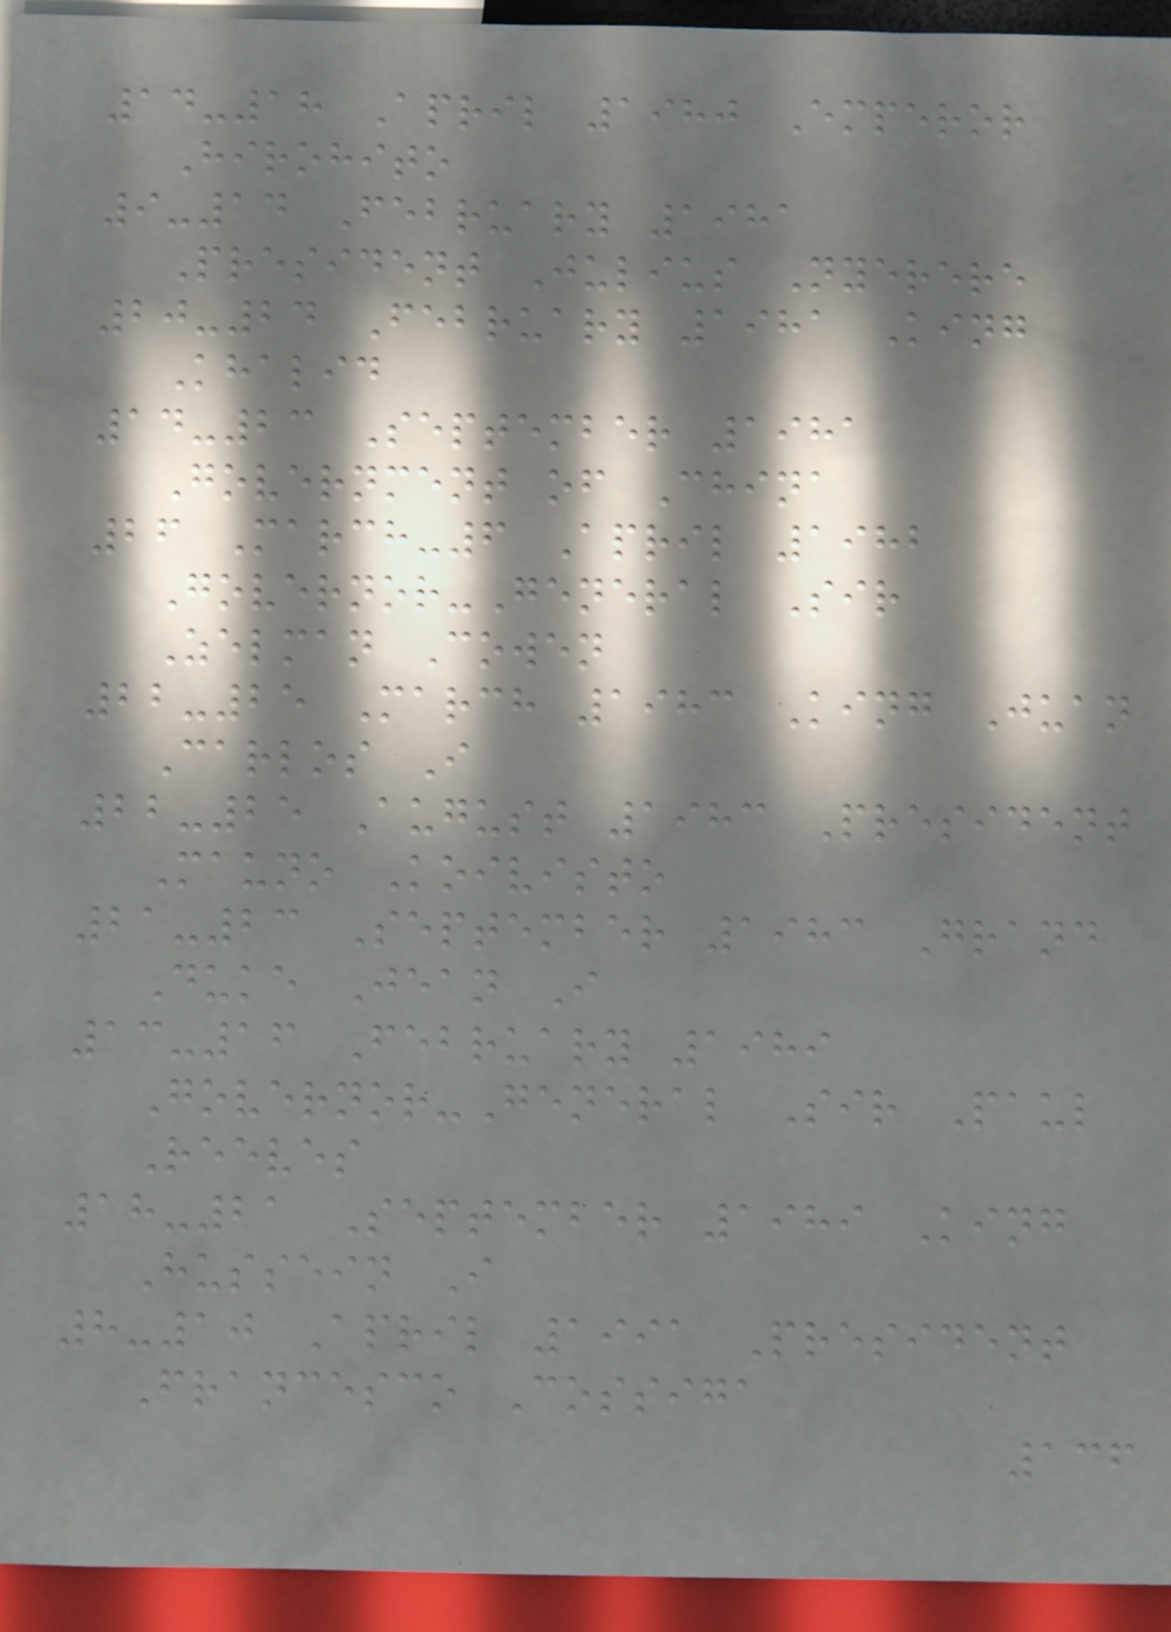14-18 April 1980 Emperor
Hirohito
9-14 February 1981
President Julius Nyerere
20-24 February 1981 King
Khalid
14-23 September 1981
Government of China
26 March-6 April 1982
Governor-General Sir
Zelman Cowen
22-25 March 1983 King Juan
Carlos I
22-25 August 1983 President
Mauno Koivisto
21-23 September 1983 Grand
Duke Jean I
13-16 February 1989
Governor-General Sir Paul
Reeves
18-21 September 1989 King
Hussein I
8-10 April 1991 President
Francesco Cossiga
136
